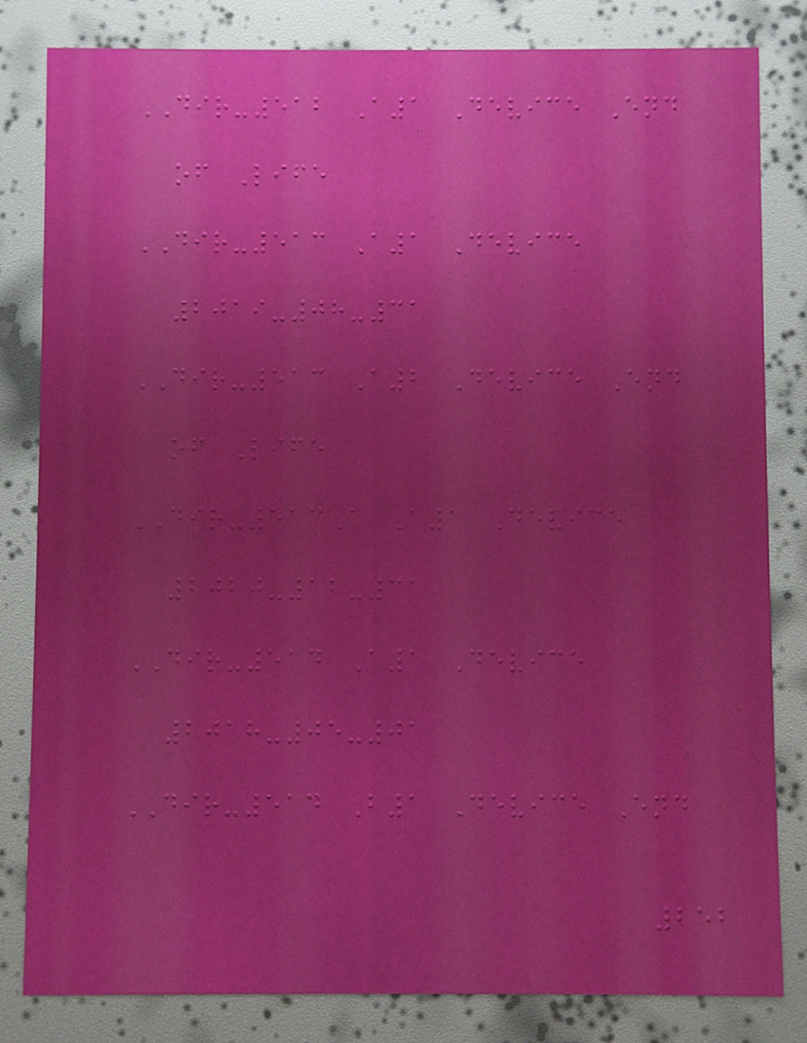DIR-512 A1 Device End
of Life
DIR-513 A1 Device
2019-08-31
DIR-513 A2 Device End
of Life
DIR-513A A1 Device
2020-12-31
DIR-514 A1 Device
2018-05-01
DIR-514 B1 Device End
252
